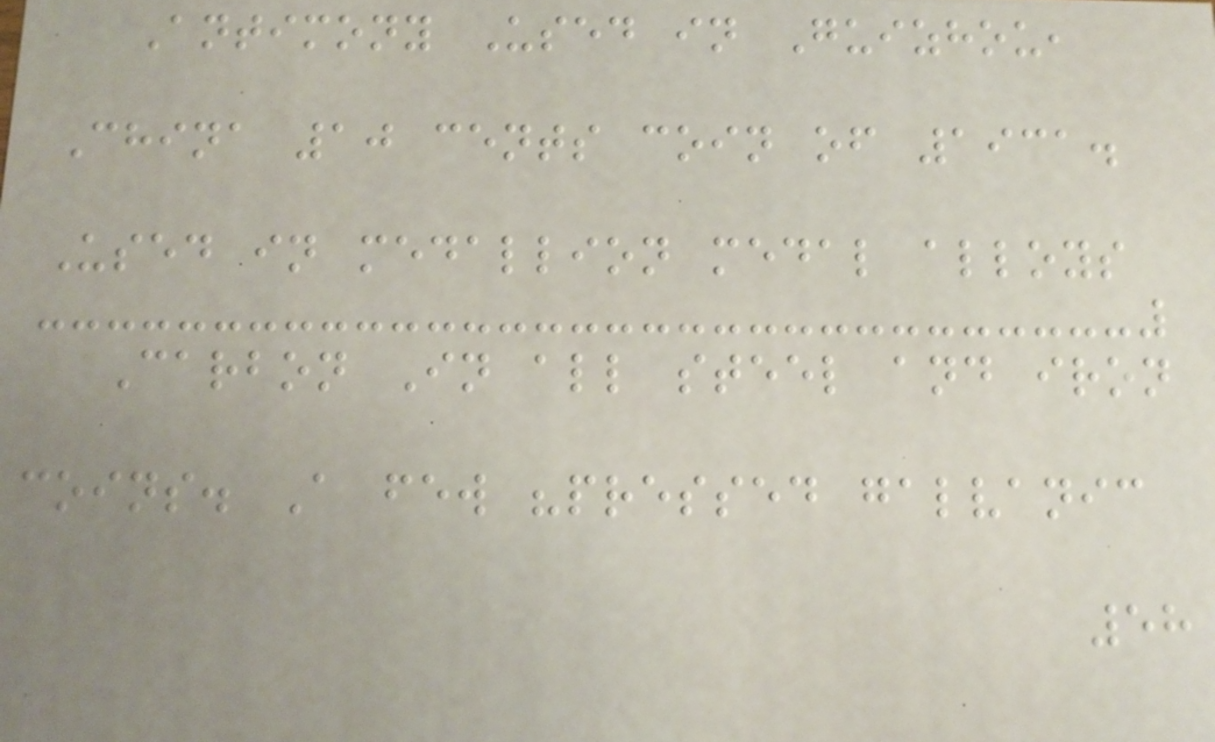Antimony Used in Guizhou,
China 10 cents coin of 1931.
Used in medallion medal alloys
Carbon In all steel and iron
coins. A few "pressed galvanic
58
